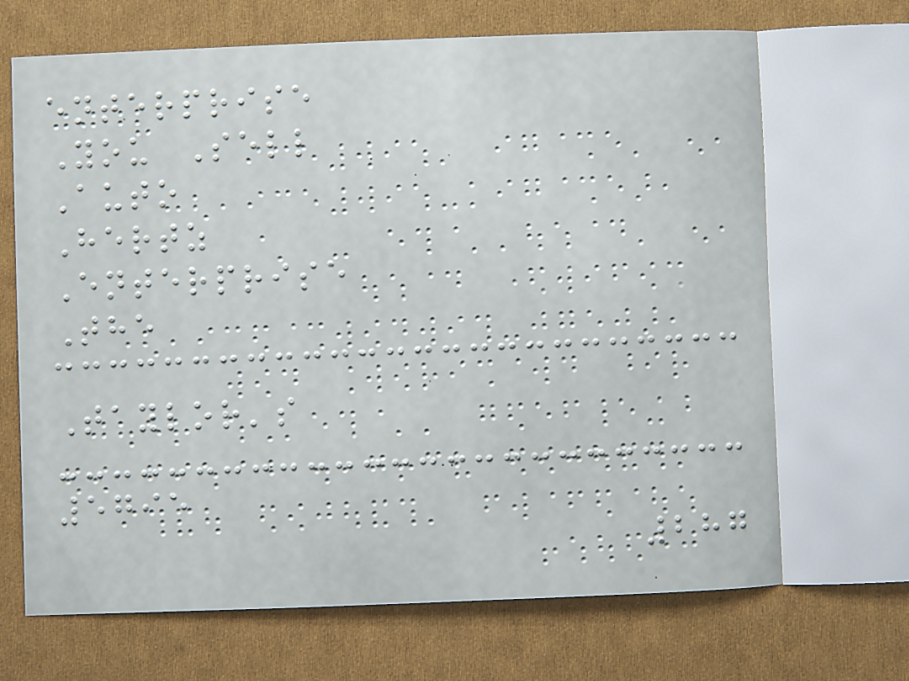enterprise
You Sell
Auto
Hertz
Enterprise
The
Taylor's
5795
287
